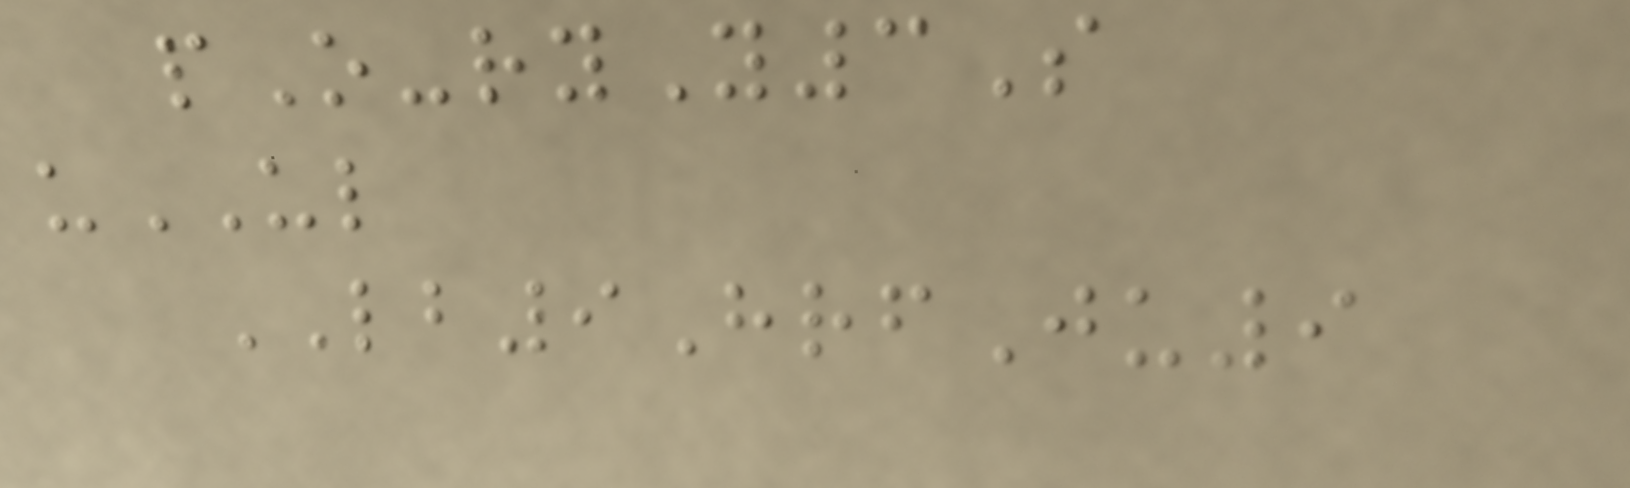pO-ryY3S
uUL
LB9HrfJu9
